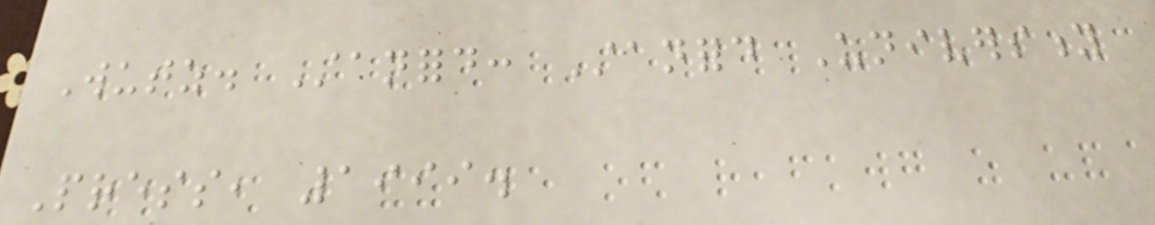Wutz. Stanford: Stanford University
Press, 1999.
